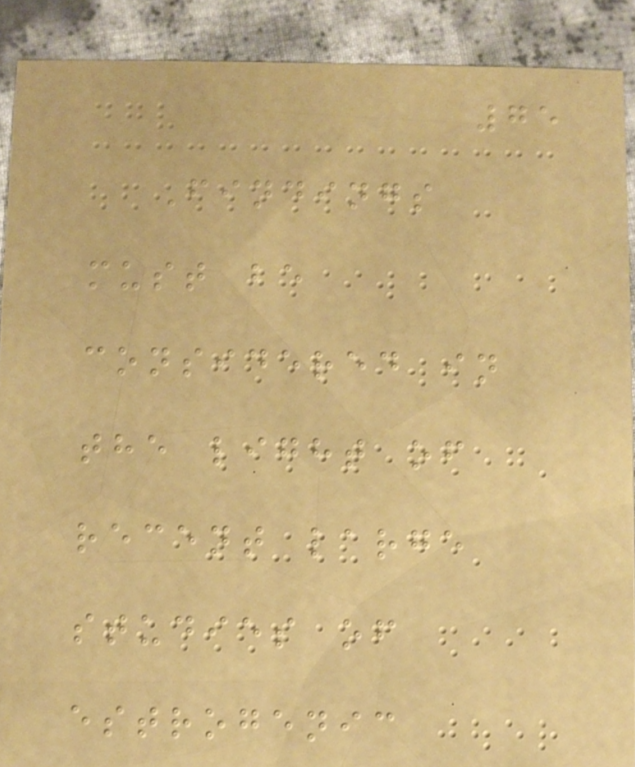75
Findings
must be
considered in
the light of
recent large
studies of
estrogenic
